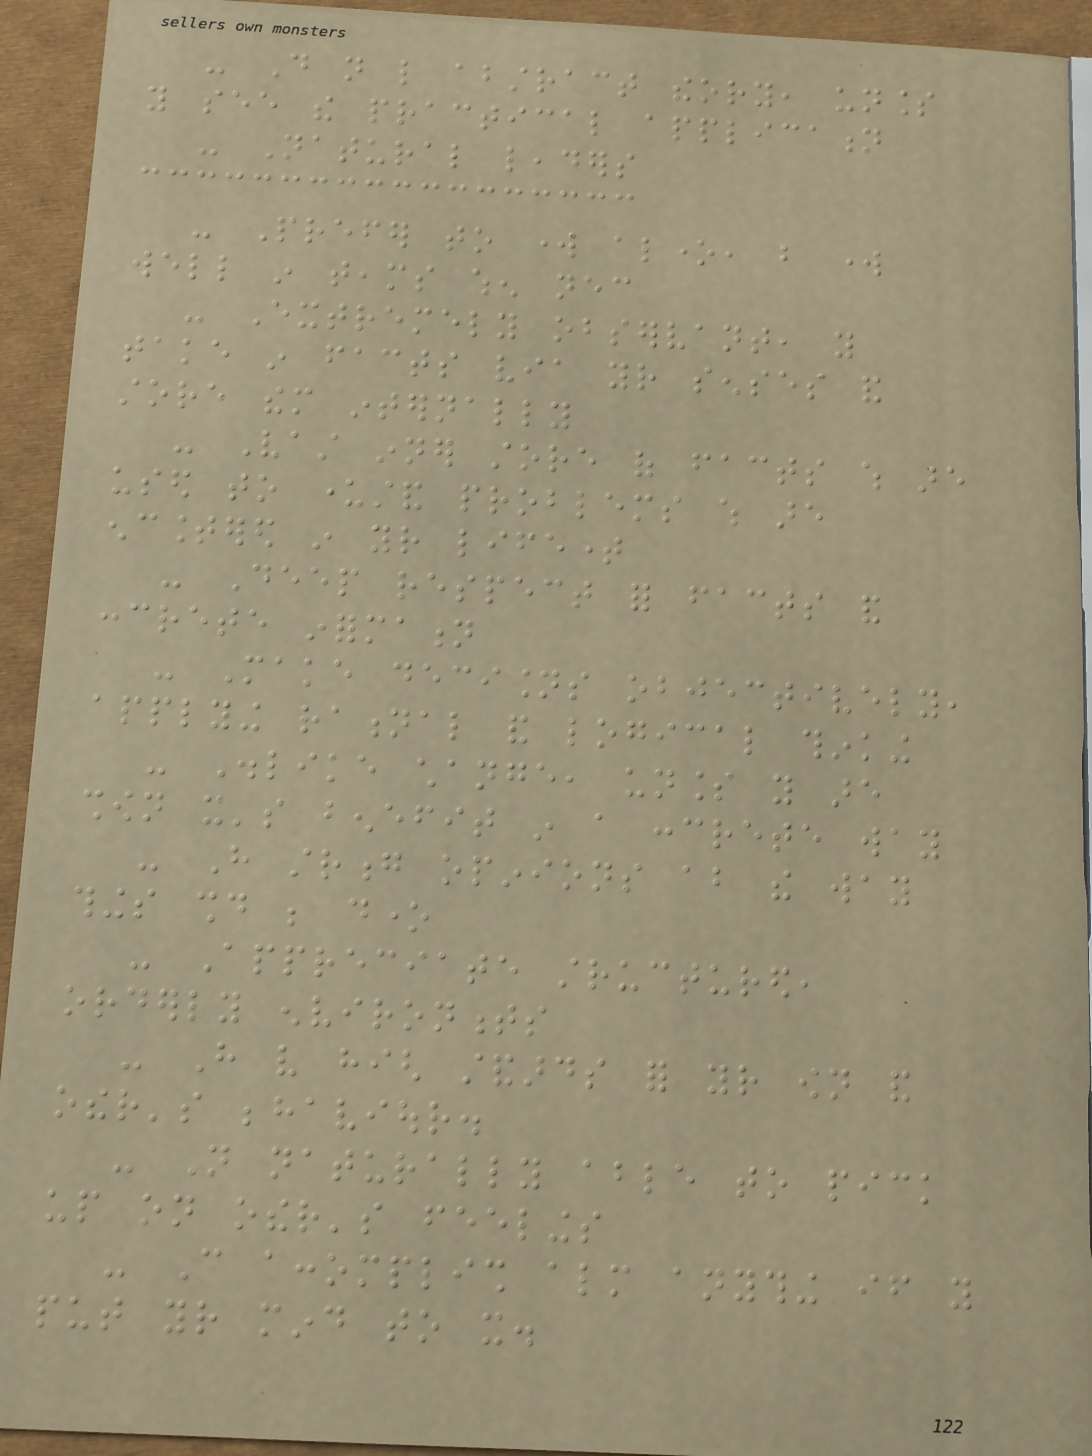- Do not like abstract theory, unless
you see the practical application
- Natural leaders
- Prefer to work alone, but work
well in teams when necessary
- Extremely observant, you
take in facts via your senses and
store them internally
- Vast inner store of facts which are
used to understand problems which are
encountered in your lifetime
- Deep respect for facts and
concrete information
- Make decisions objectively,
applying rational and logical thinking
- Dislike change, unless you are
shown it's benefit in a concrete way
- Have strong opinions about the way
things should be done
- Appreciate structured,
orderly environments
- Have very high standards for your own and
other's behaviour.
- Not naturally able to pick
up on other's feelings
- Can accomplish almost anything if you
put your mind to it.
